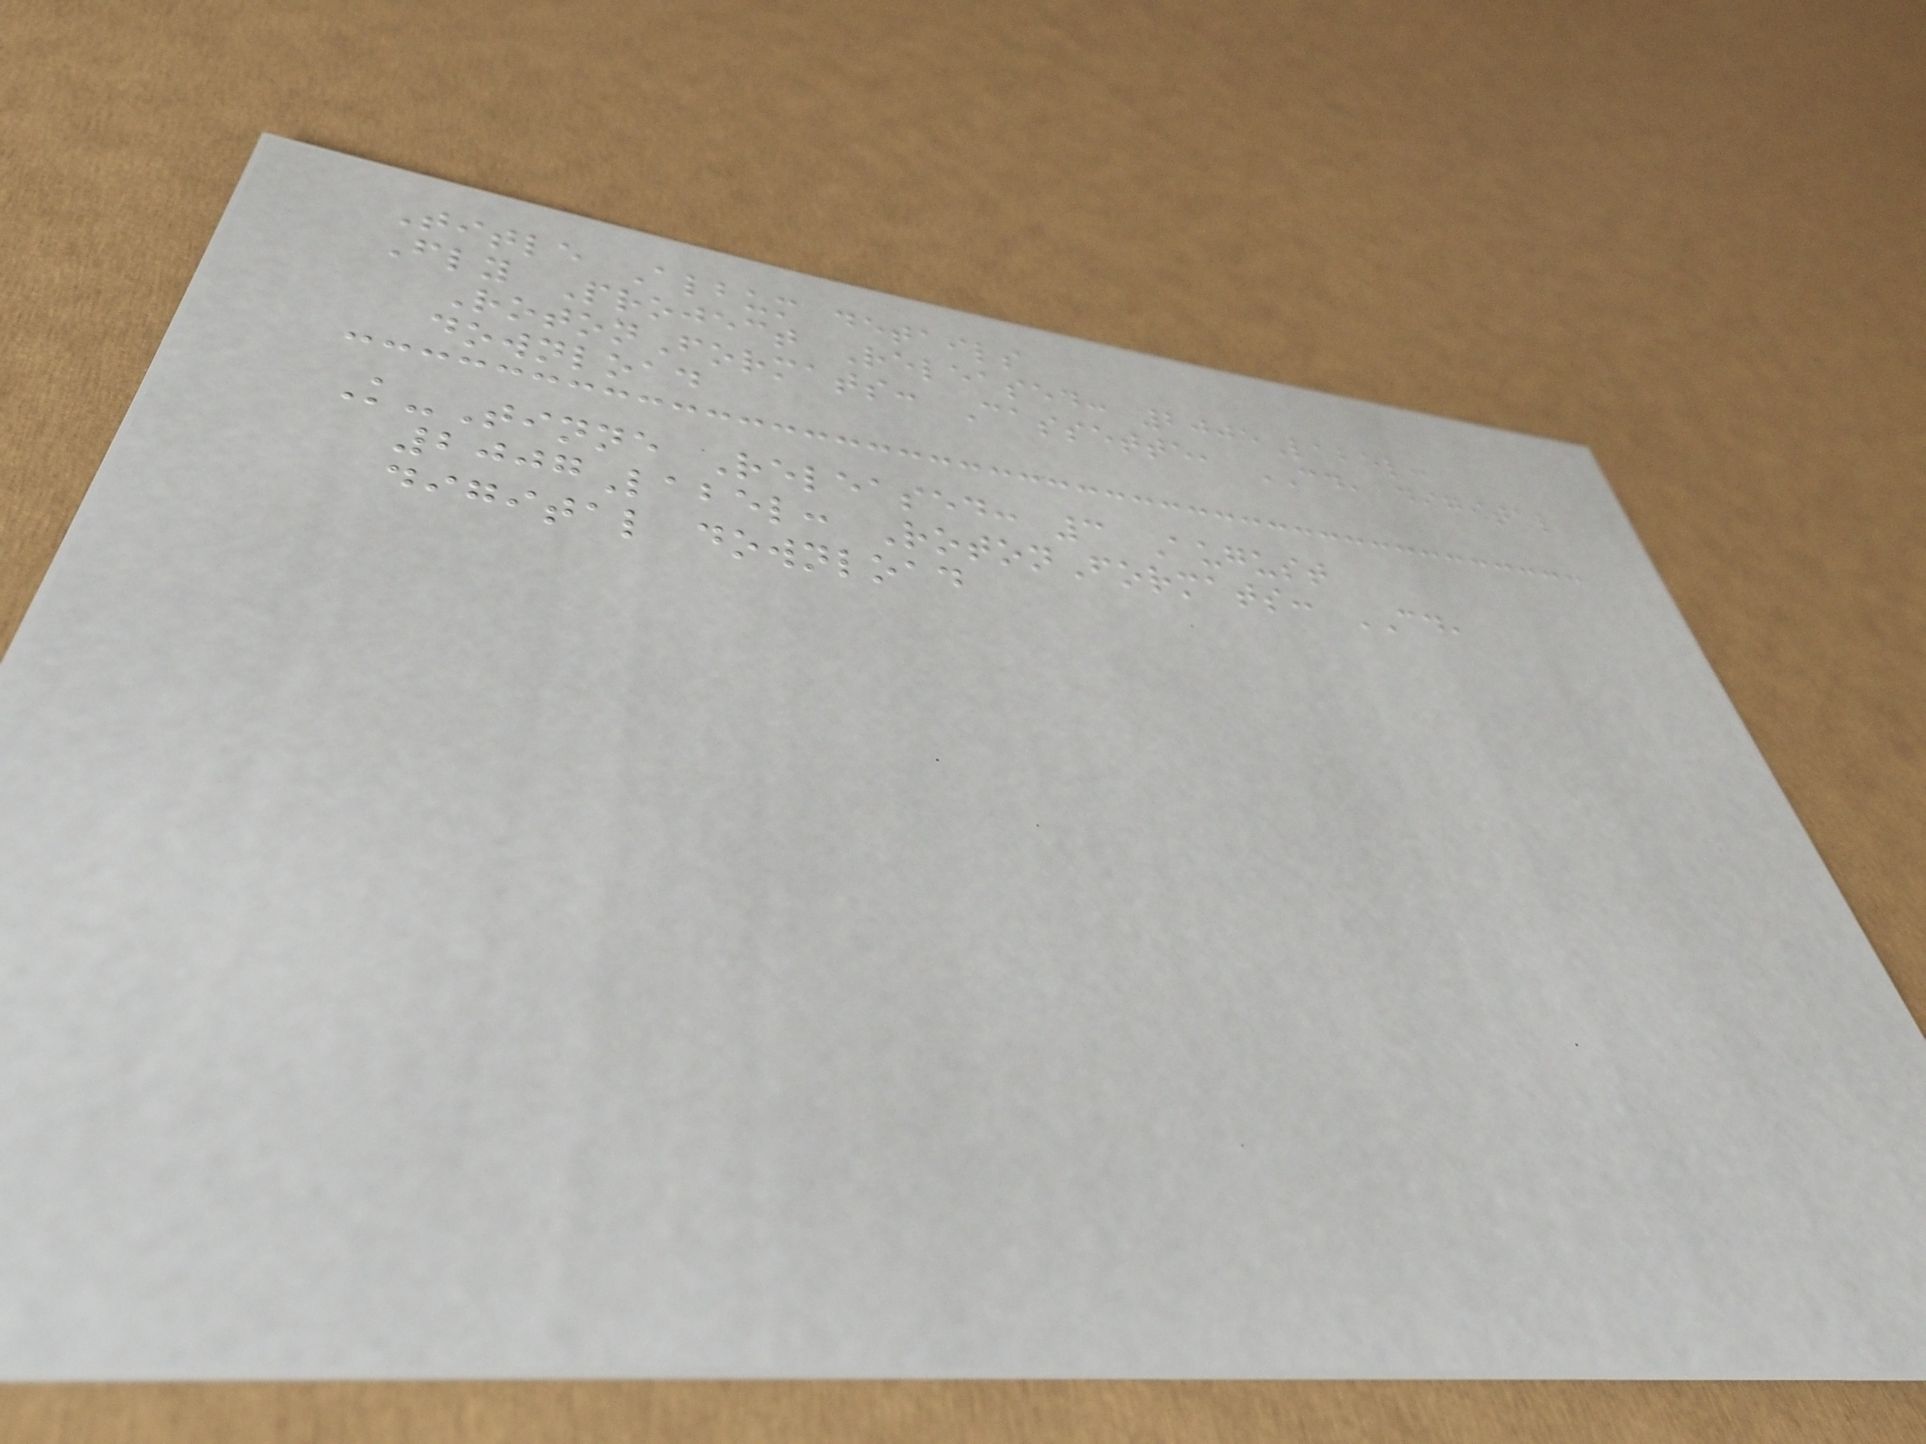Title Album details
Fly Project Released: 2005Label:
RotonFormats: Cassette, CD, digital
download
K-Tinne Released: 3 August
2007Label: RotonFormats: CD,
digital download
